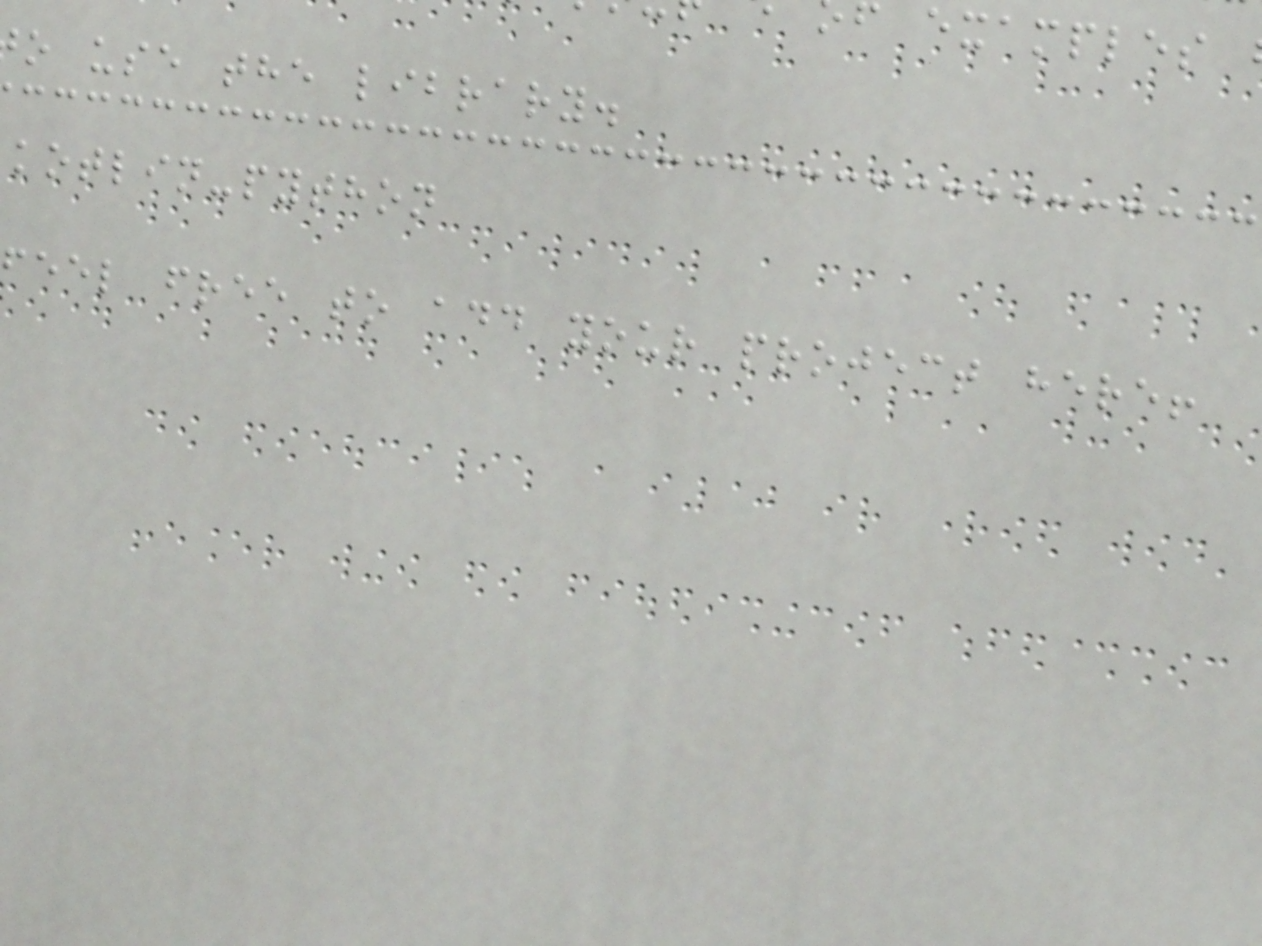o use the library.
kotlin-python
feel free to add your project here!
